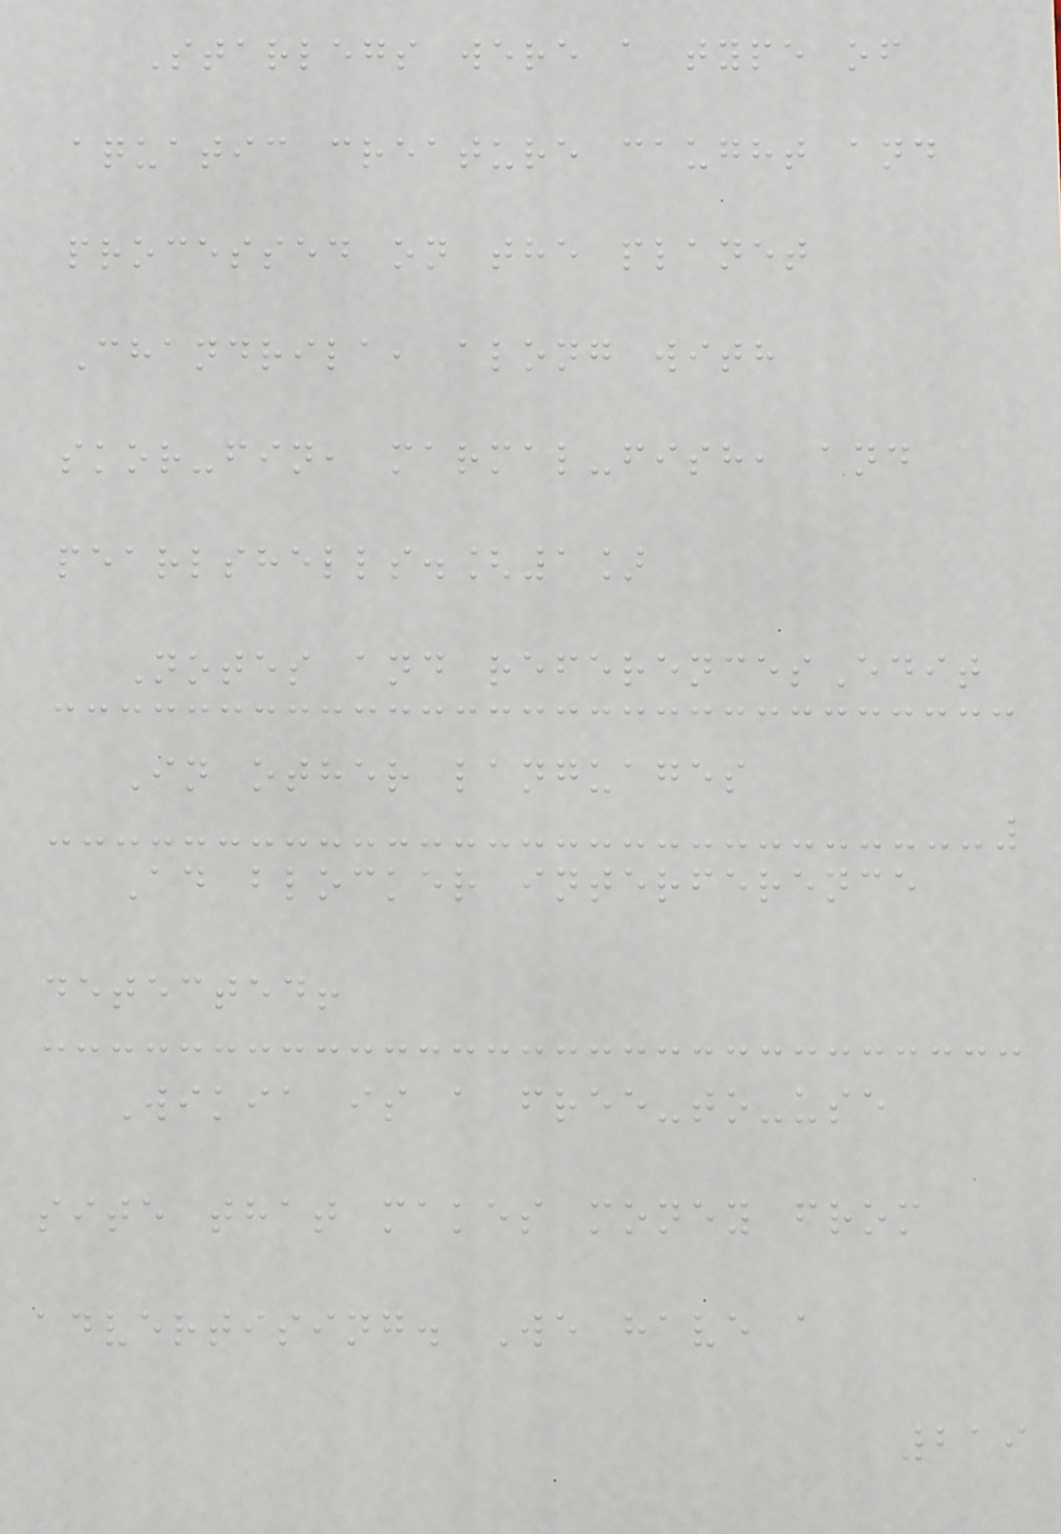Starlegs were a type of
aquatic creature caught and
processed on the planet
Chandrila, along with
skor-fin, marmal-fish, and
pearlshells.[1]
Notes and referencesEdit
In other languages
Ad blocker interference
detected!
Wikia is a free-to-use
site that makes money from
advertising. We have a
219
